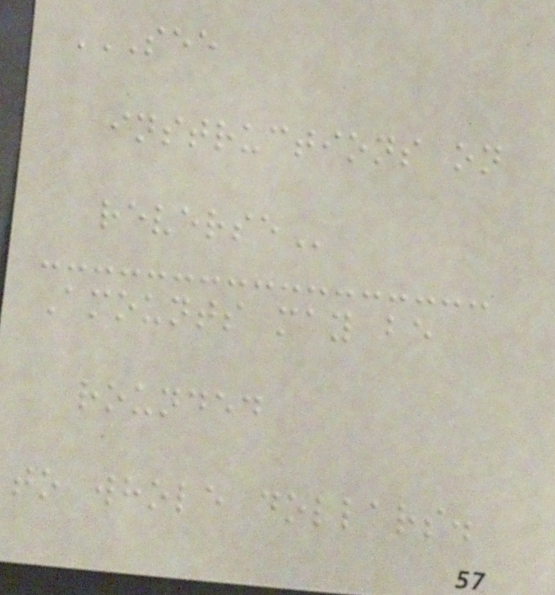SEE
INSTRUCTIONS ON
REVERSE
Amounts may be
rounded
to whole dollars.
